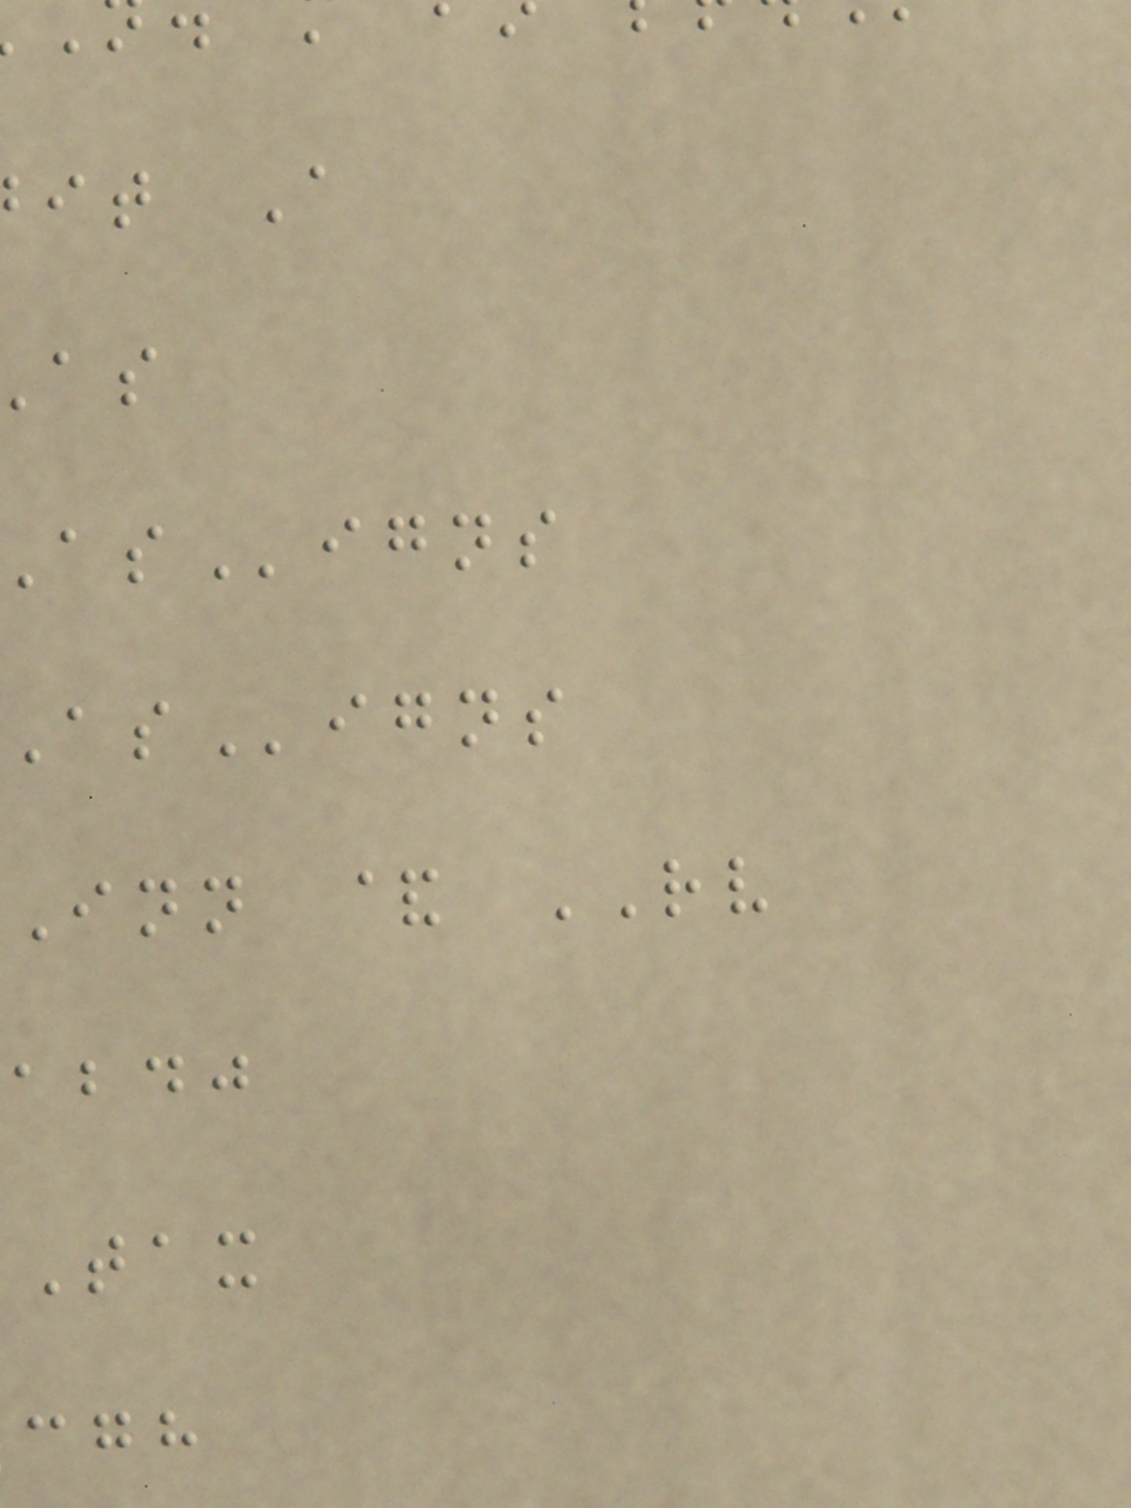it A
igns
igns
inn & RV
abdj
